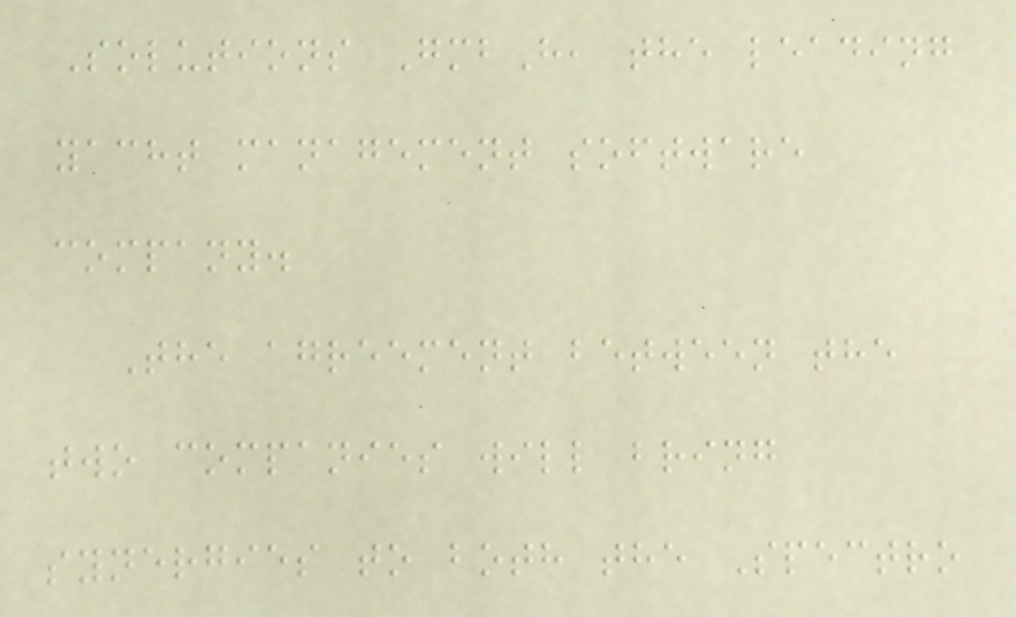Solutions GmbH, the leading
yacht management software
company.
The agreement between the
two companies will bring
synergies to both the Spectro
